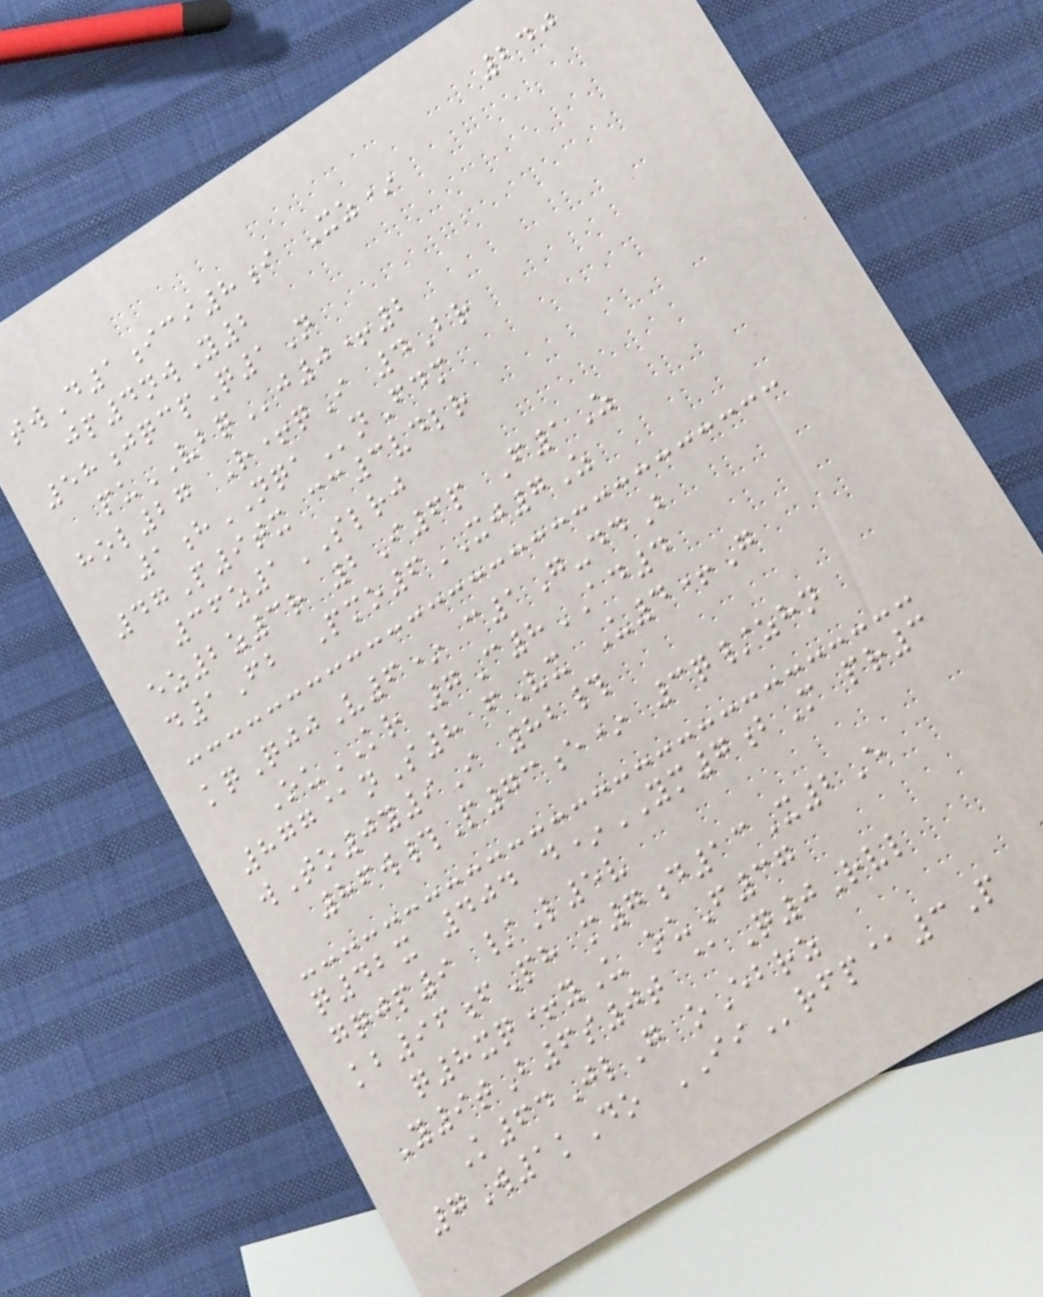240
twD1ici8i Xz*
jp4nwY2
58jqcpQ1N
puVBQj0+2
hol27 R+qI 4Br
1hNQAnFdm
47P9tx cc3vdlr
36z1SLRJ
ez2z3r 2I6p F1Z
d1Fb Pmo6XJ7Z
kqQjjV6* c1G-ddB
OuKR 7C8AD4
877@nS8 fVx U4+G
wTo0y9I 82#
86w#P73e* 3q/zhn
q42x 404 d*YM7bM pr3
gqjp9 /L5v
kb96fPh m7d13X2E
q8xq+yU ouF37
Y9tB6s0t @Q0Rvl
K64JlG oEbrz
7W1kDo IIrfp@3P
